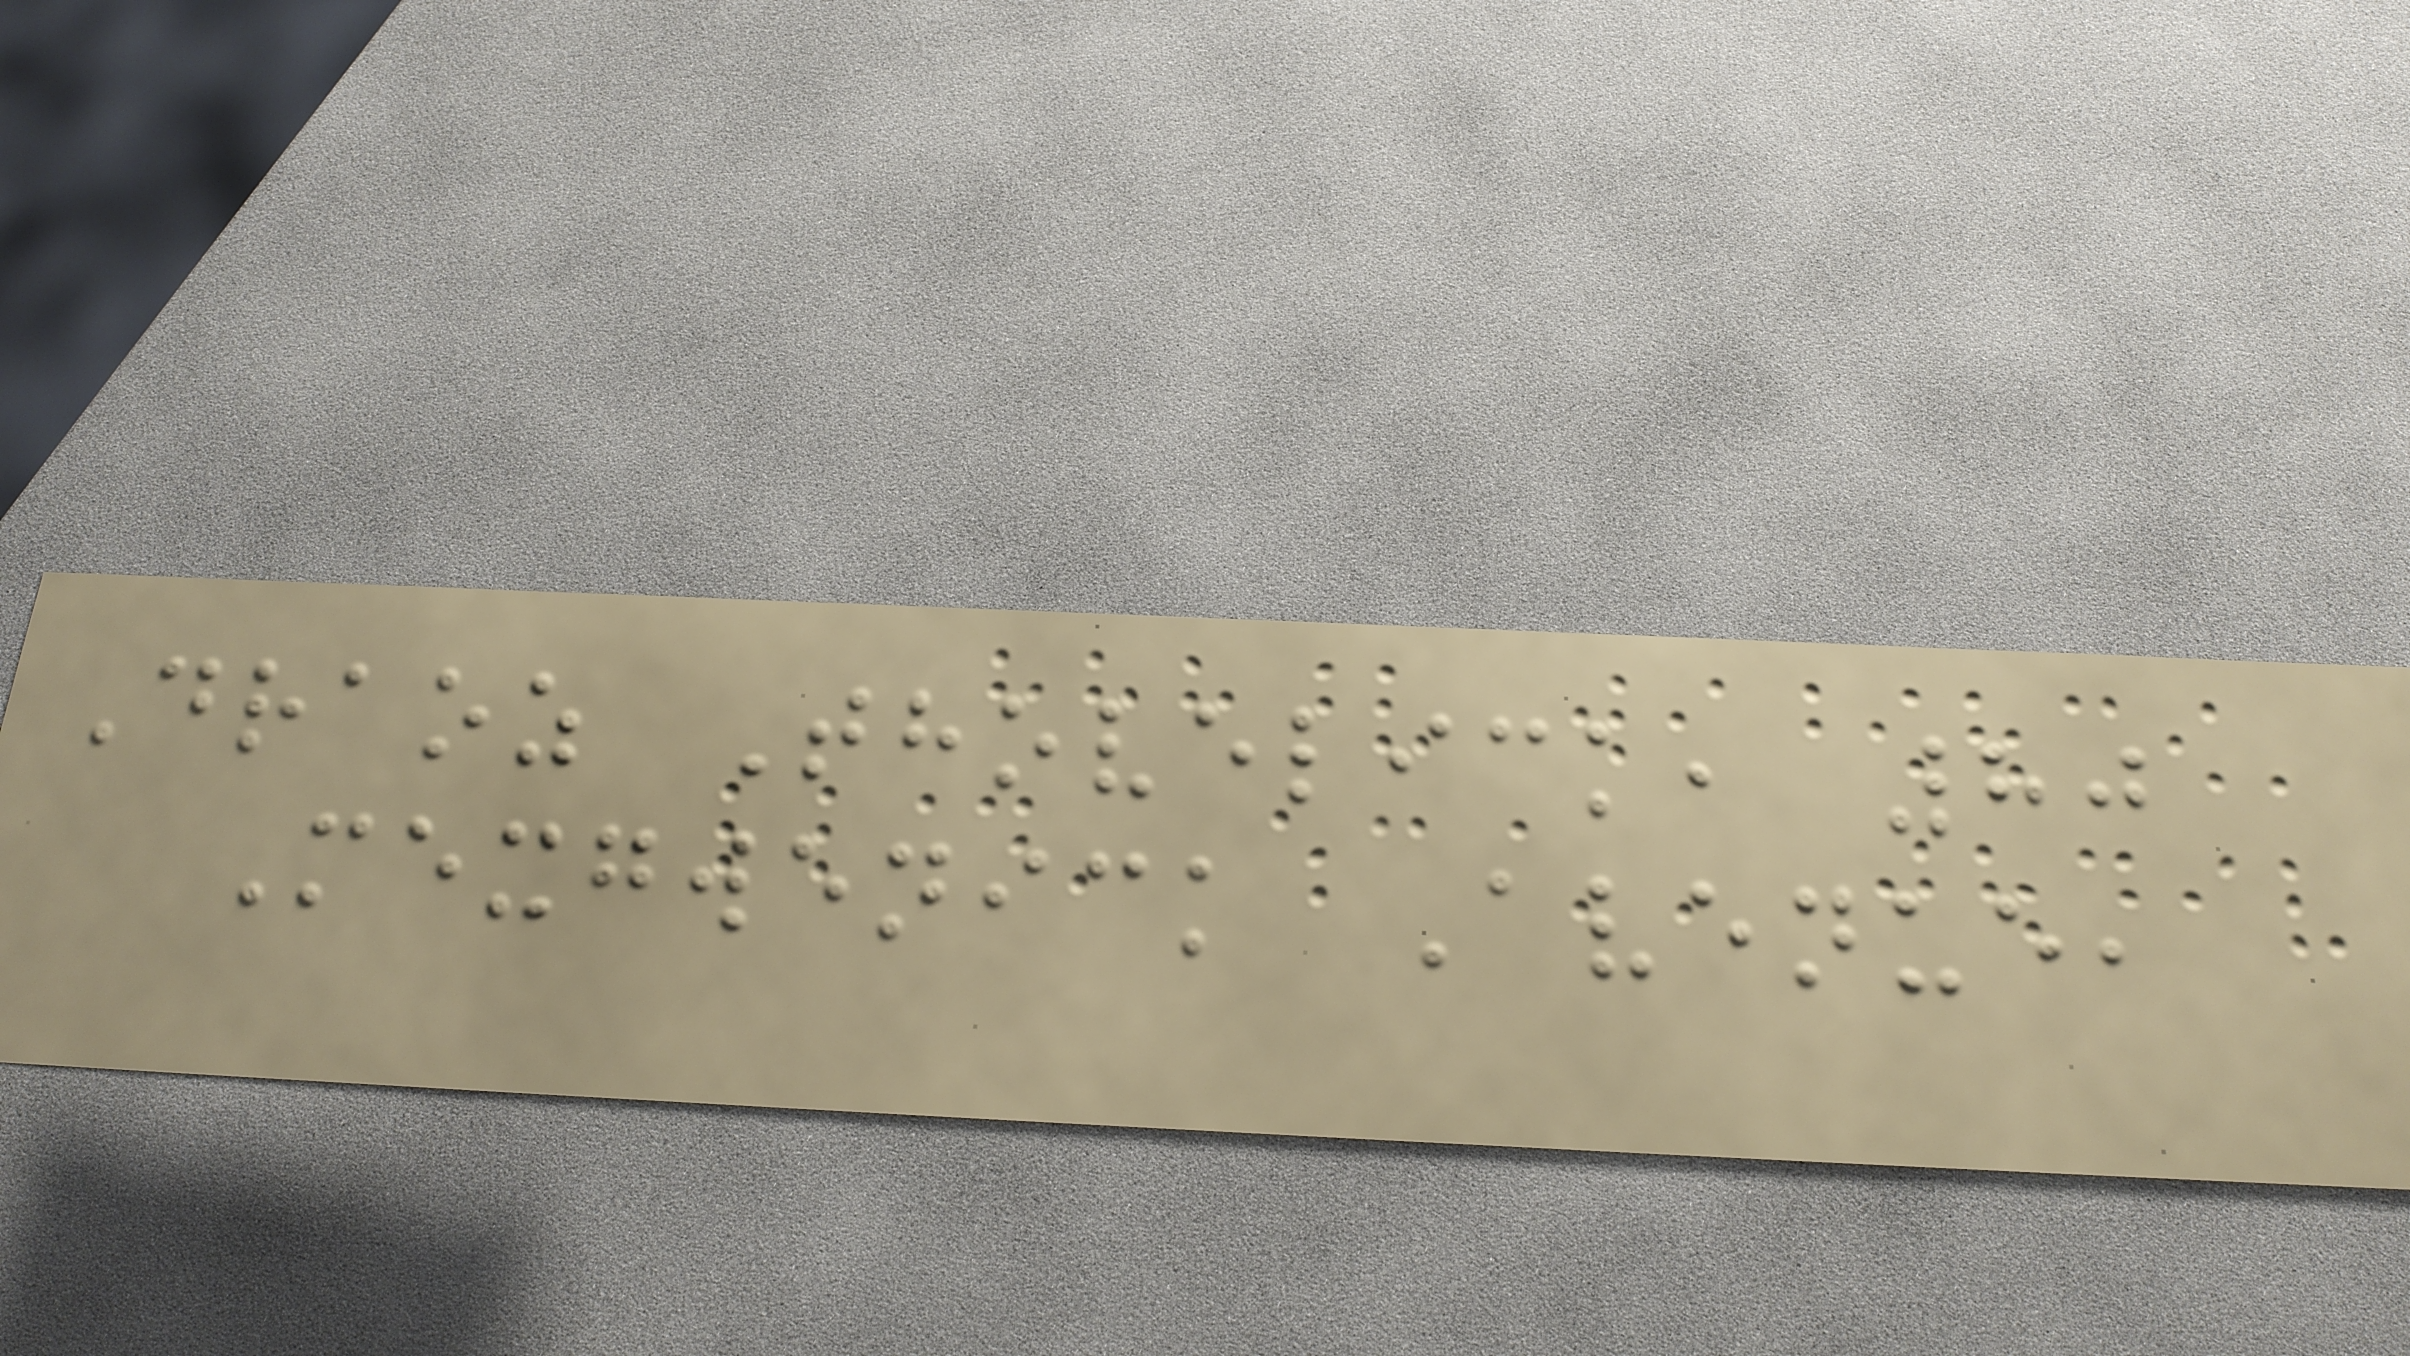Draoz Thovelick, 80
Mexgwenick Avenue,
